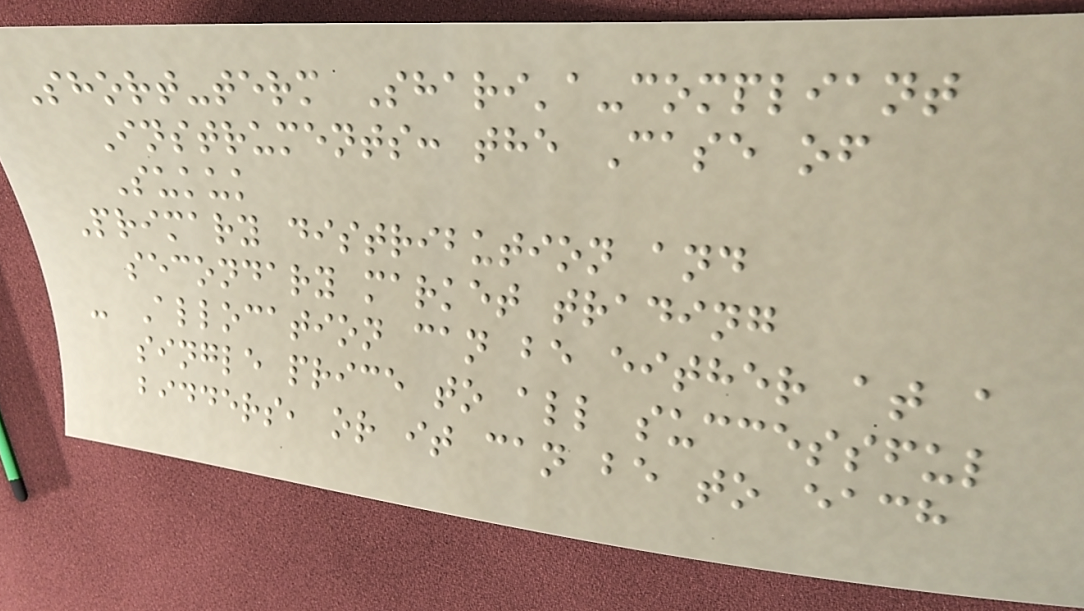Short-term Shari'a-compliant
Instruments: the Case of
Sukuk
Primary distribution and
secondary market trading
- Allocation can be either at a
single price to all successful
bidders, or it can be to each
